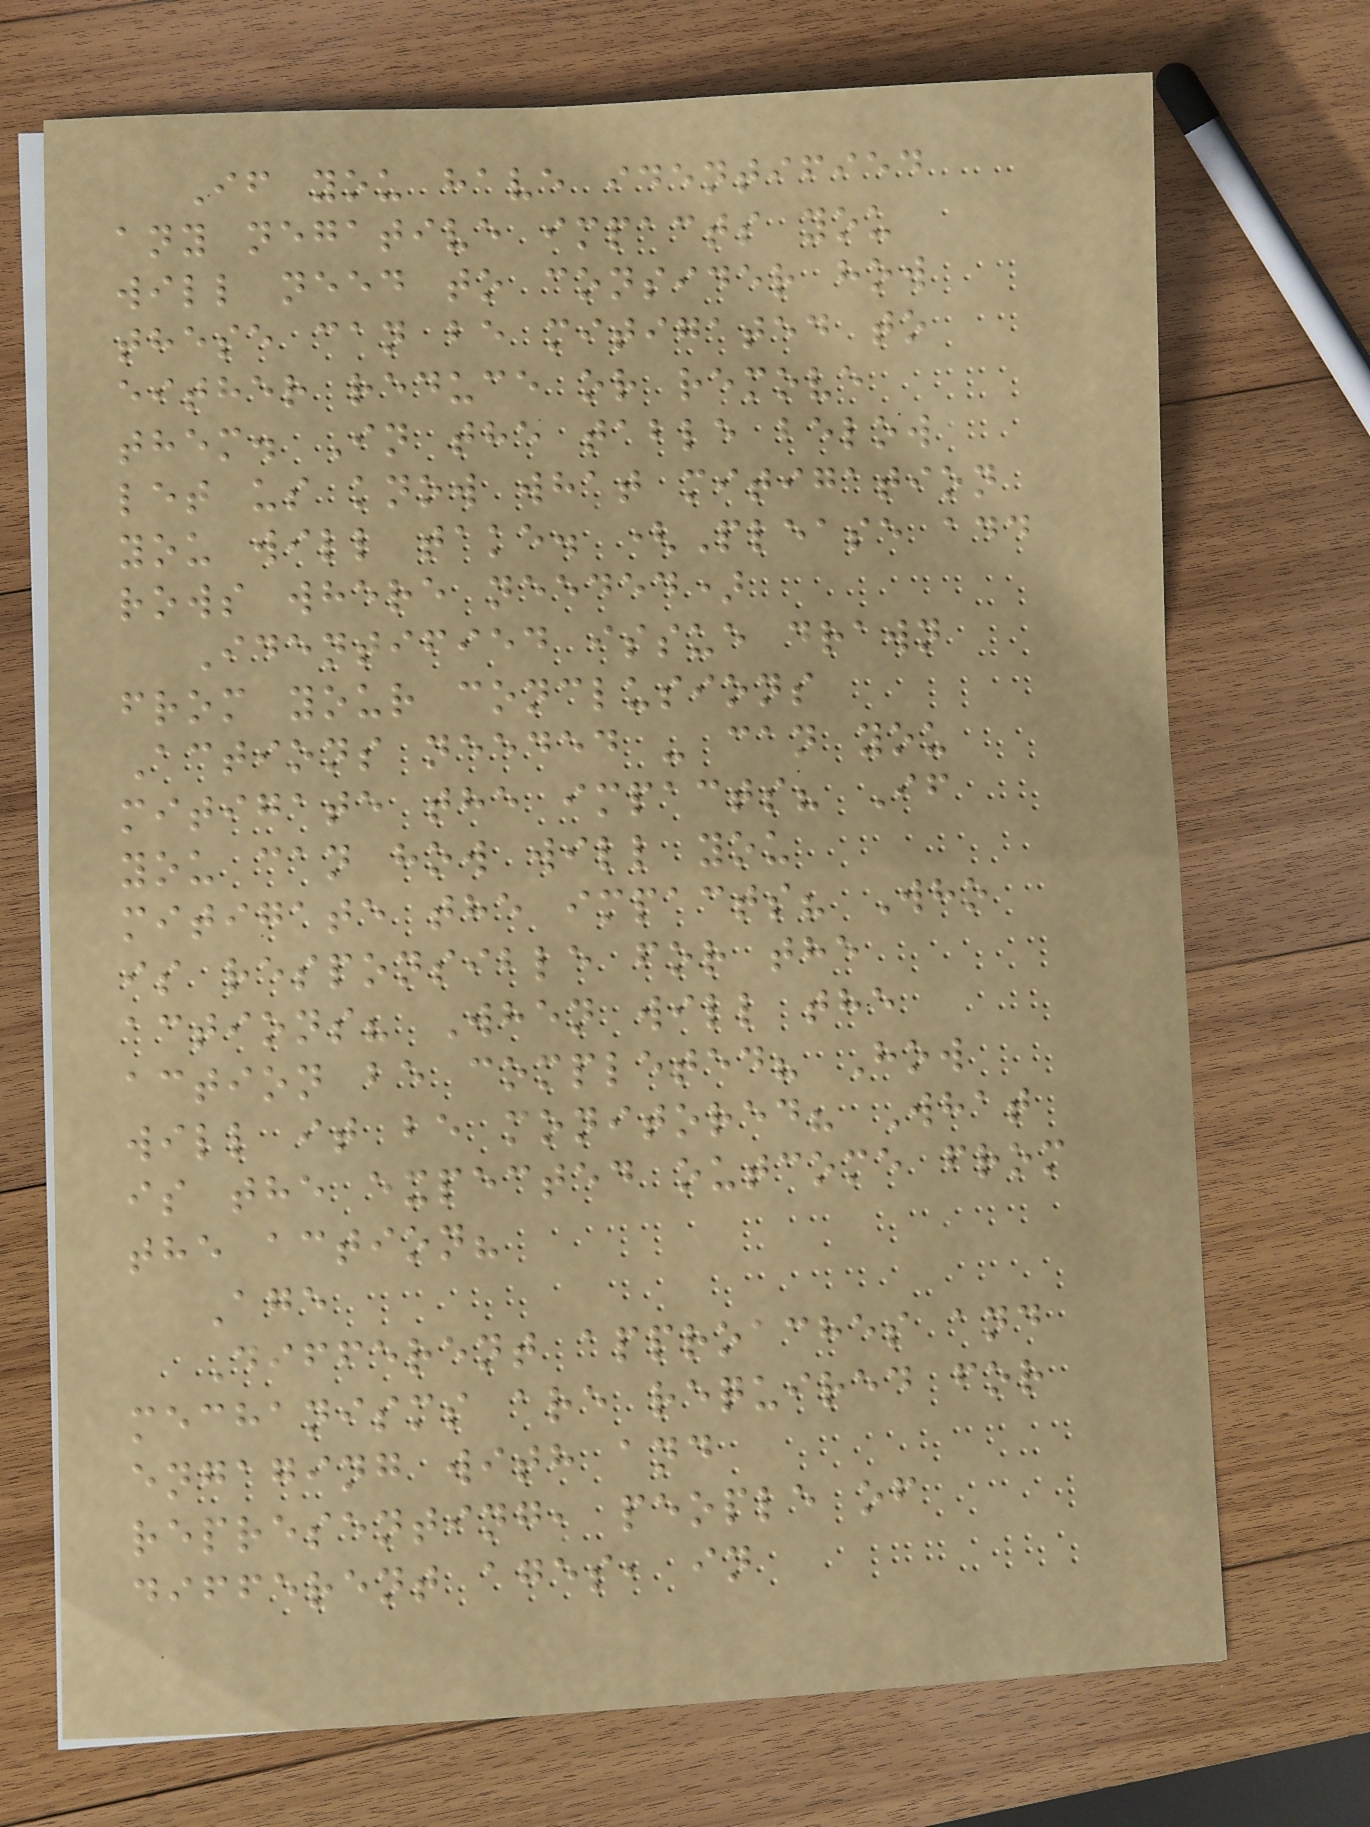If you have identified
any negative impacts you
will need to consider how
these can be mitigated to
either reduce or remove
them. In the table below
let us know what mitigation
you will take. (Please add
rows where needed)
Identified issue drawn
from your conclusions
Actions needed - can you
mitigate the impacts? If
you can how will you
mitigate the impacts? Who
is responsible for the
actions? When will the
action be completed? How
will it be monitored? What
is the expected outcome from
the action?
Age
Different approaches and
mechanisms are required for
engaging with and
representing, people of
different ages, in
